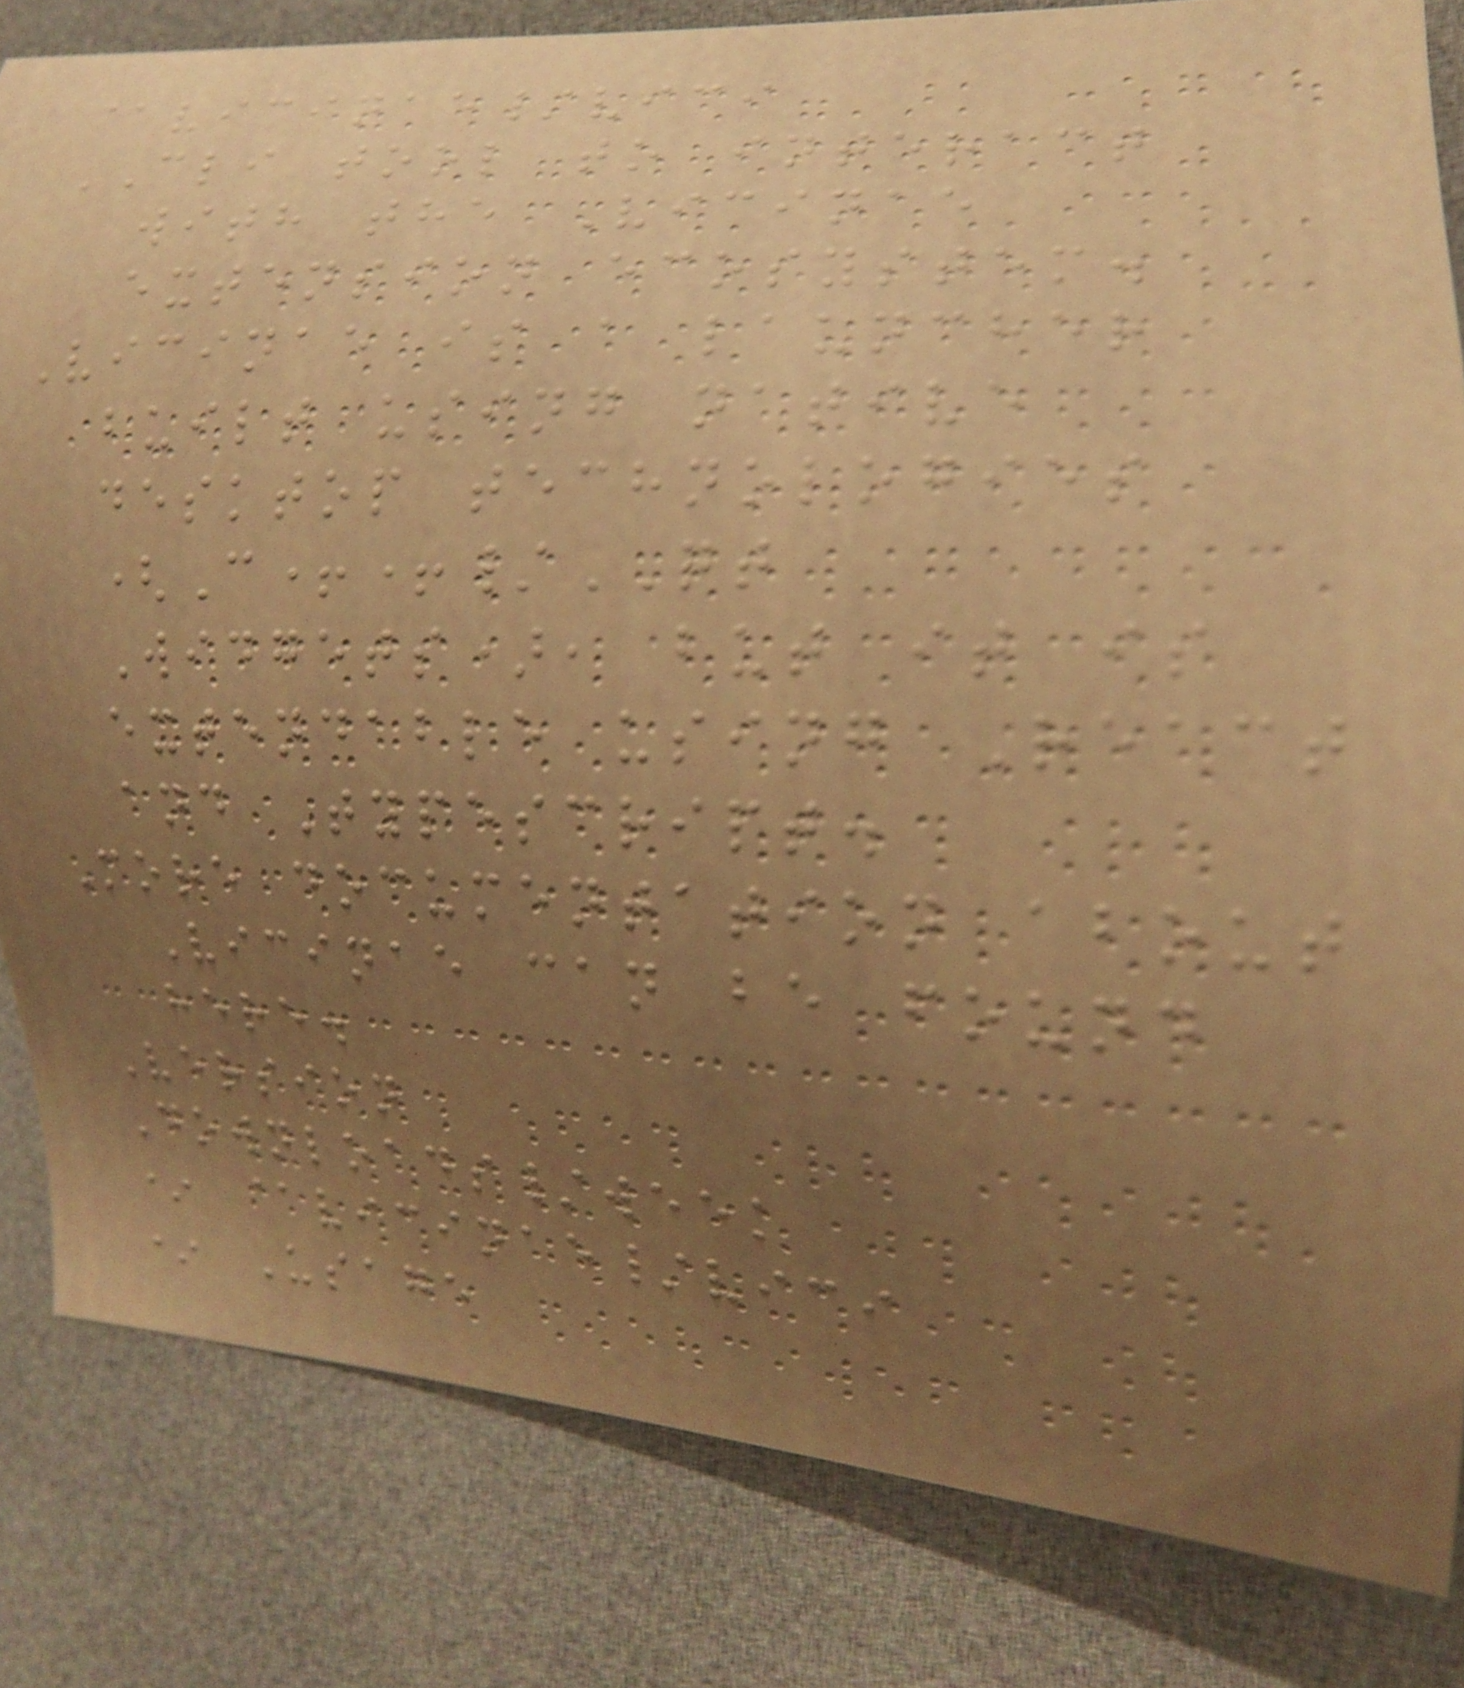@vicinae/vici
CLI tool to interact
with the Vicinae
extension ecosystem.
Vicinae is a launcher
built using native
desktop technologies
(C++/QT
Widgets), but it is
extendable using React
and Typescript.
More documentation about
Vicinae can be found
here.
Version
Downloads/week
* @vicinae/vici
* Usage
